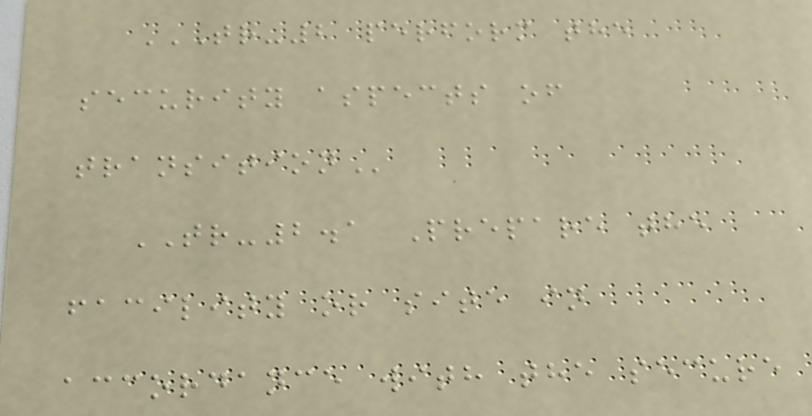TR-2 PERFORM THE
SECURITY ASPECTS OF
TRANSITION
TR-2.1 Prepare the
facility or site in
accordance with the secure
